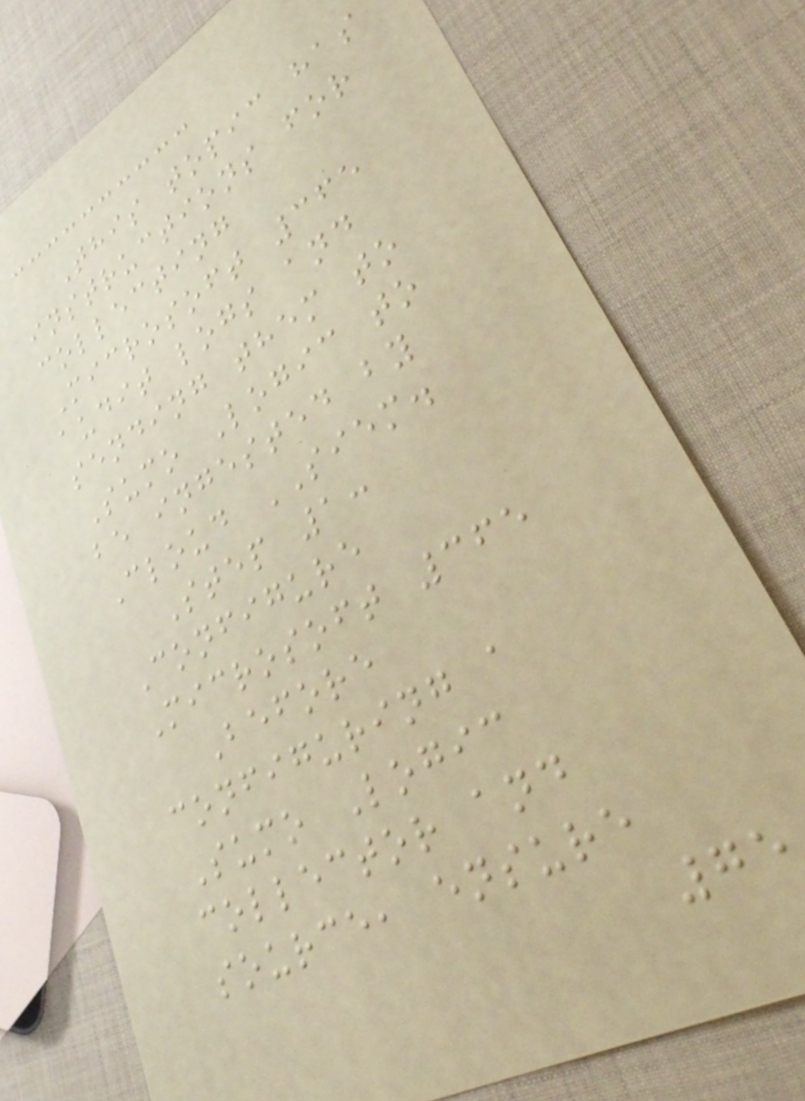This topic has
instructions for
collecting
Microsoft 365
audit logs and
sending them to
Sumo Logic to
be ingested by
Cloud SIEM.
Step 1:
Configure
Microsoft 365
Before
configuring a
Sumo Logic
collector and
source, ensure
75
